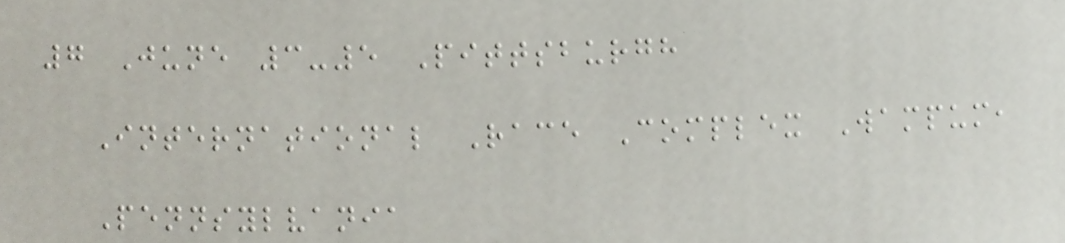7 June 3-5 Pittsburgh
International Race Complex Wampum,
Pennsylvania
